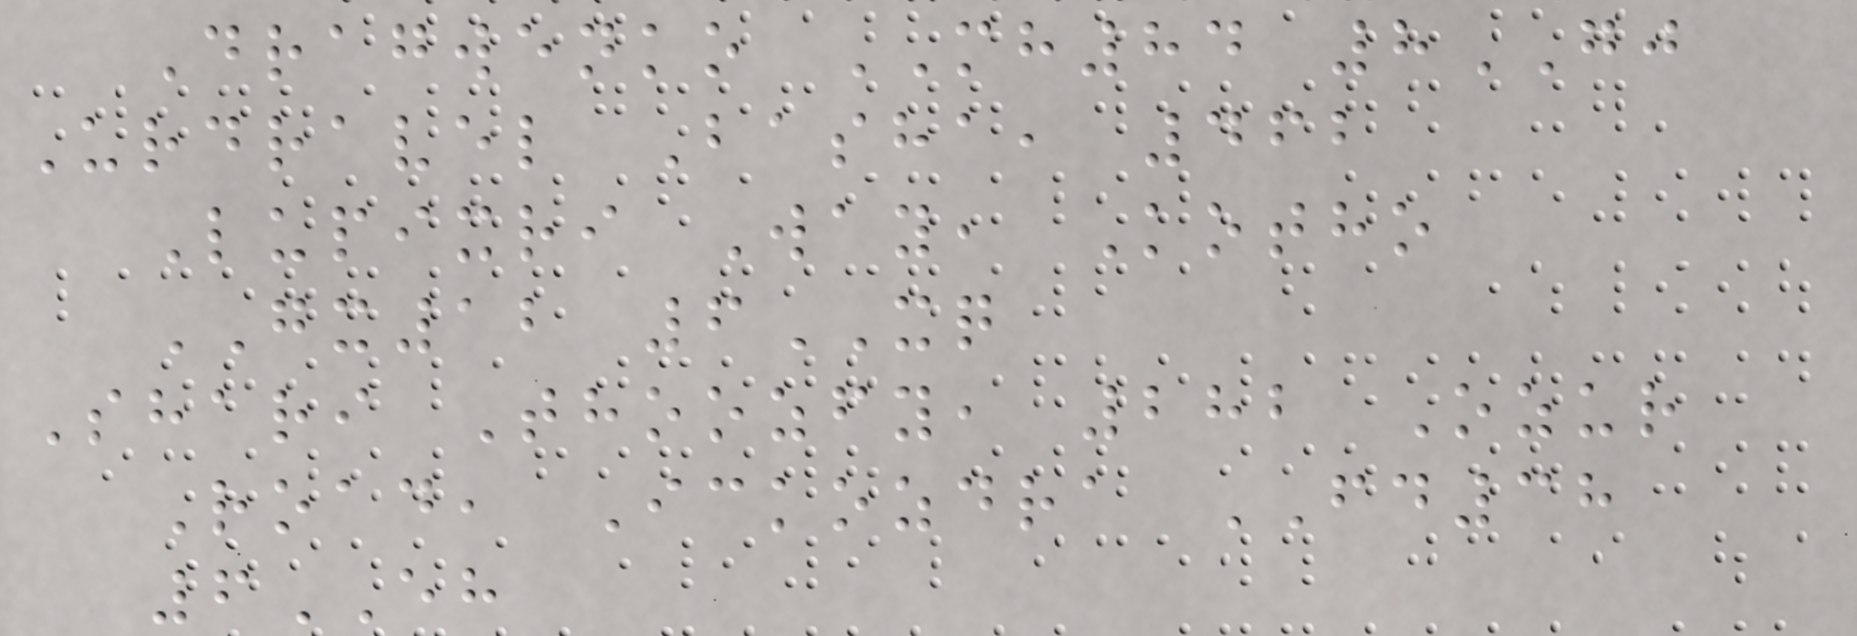Dragwenko MH84 8GJ
Urdravel Basha, 462
Lupixri Way, Kotho
GX12 6XQ
Shari Thoozfy, 282 Ozur
Road, Ickozdra FD38
6EH
